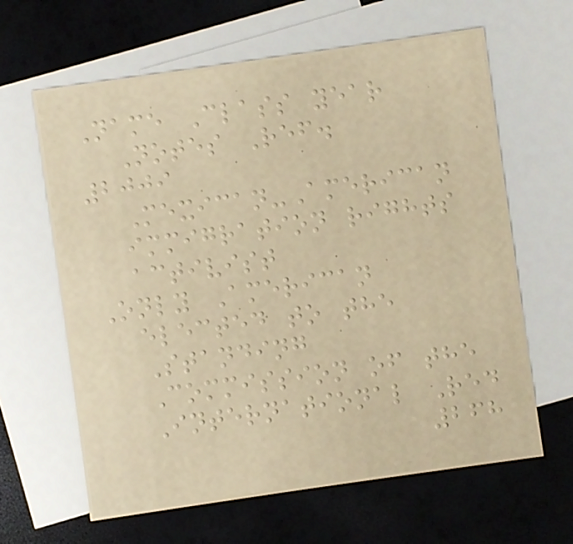Name Class year
Notes Ref.
2009
Mexican-American
immigration rights
activist
Only American
elected to the
Standing
Commission of the
International Red
268
